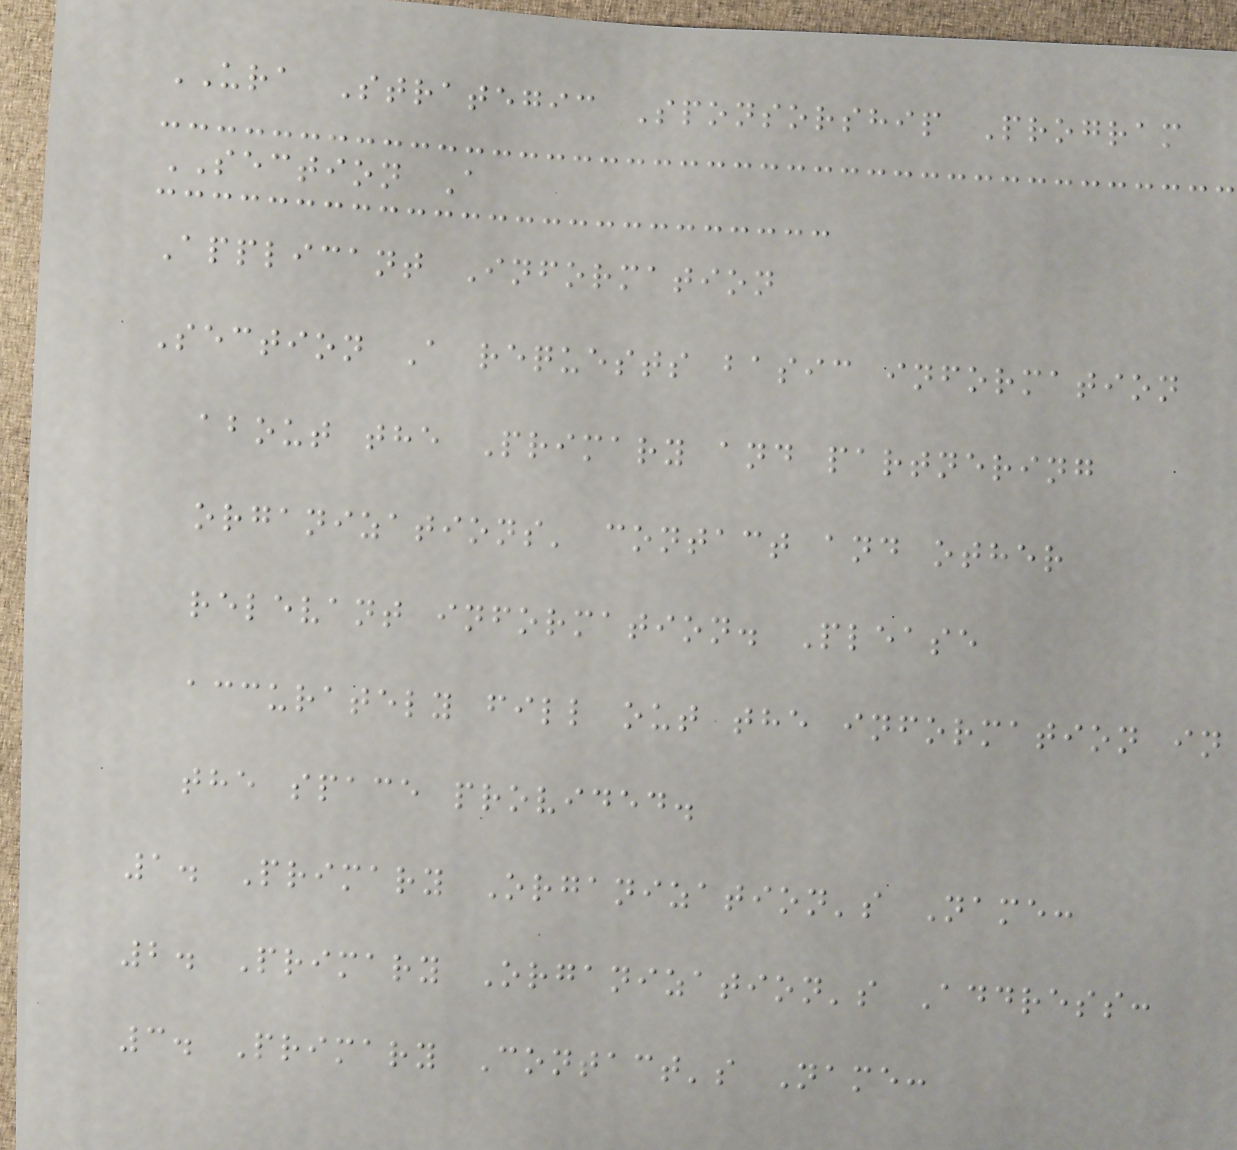URA Strategic Sponsorship Program
SECTION A
Applicant Information
Section A requests basic information
about the Primary and partnering
organizations' contact and other
relevant information. Please
accurately fill out the information in
the space provided.
1. Primary Organization's Name:
2. Primary Organization's Address:
3. Primary Contact's Name:
